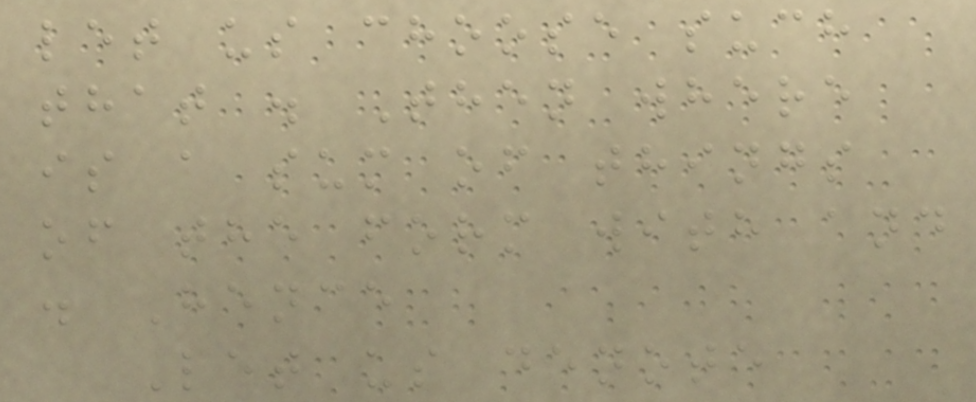let us choose such
that . Then where
is a sum of things
of the form with and
. Hence
Let us denote
